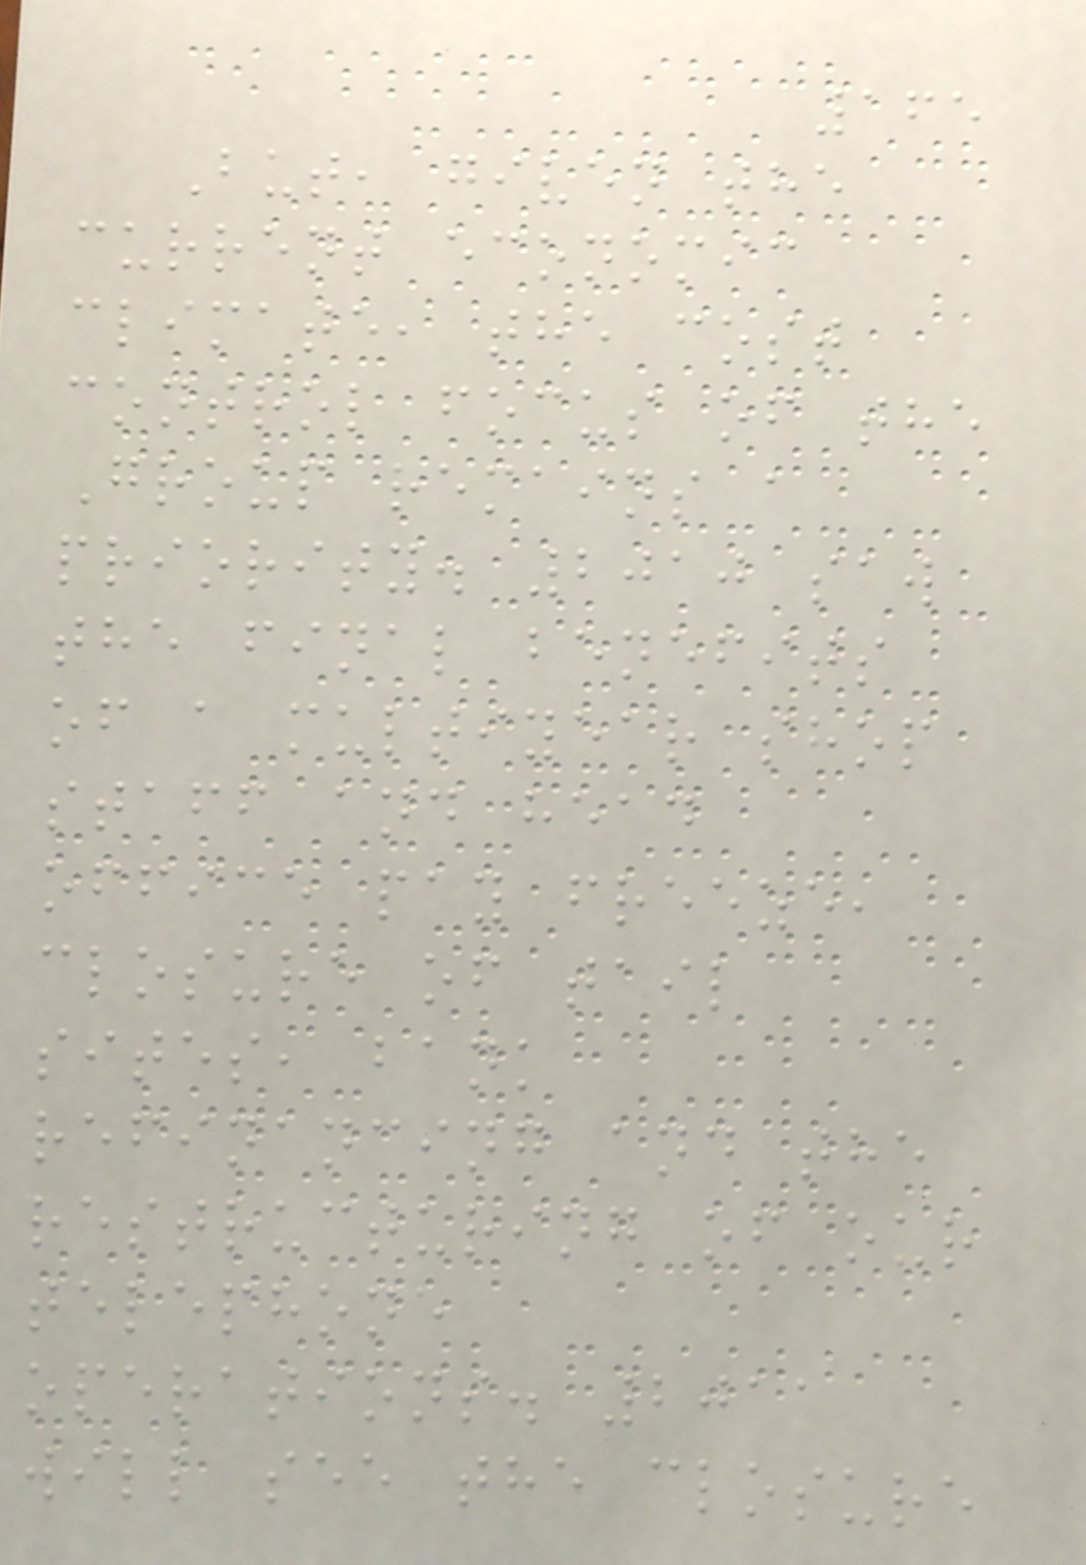165
But, given the
current economic
climate, the cost
control focus of the
Group remains a
priority. 2010 saw
the final benefits
of a multiyear shop
staff and head
office pay freeze,
closure of tail
sites, bank
refinancing and the
restructuring of our
telephone
operations. 2011
will see the closure
